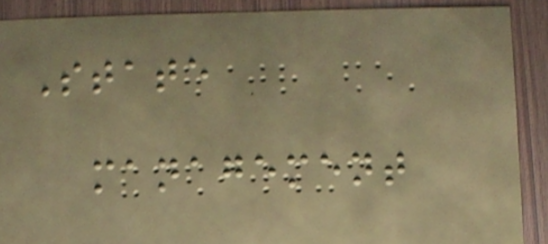State
management
